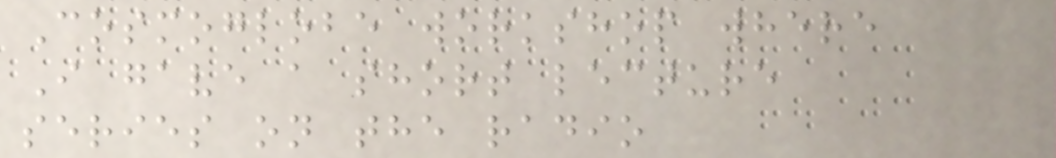Cosmoglobe workshop where
I gave a short lecture
series on the radio
